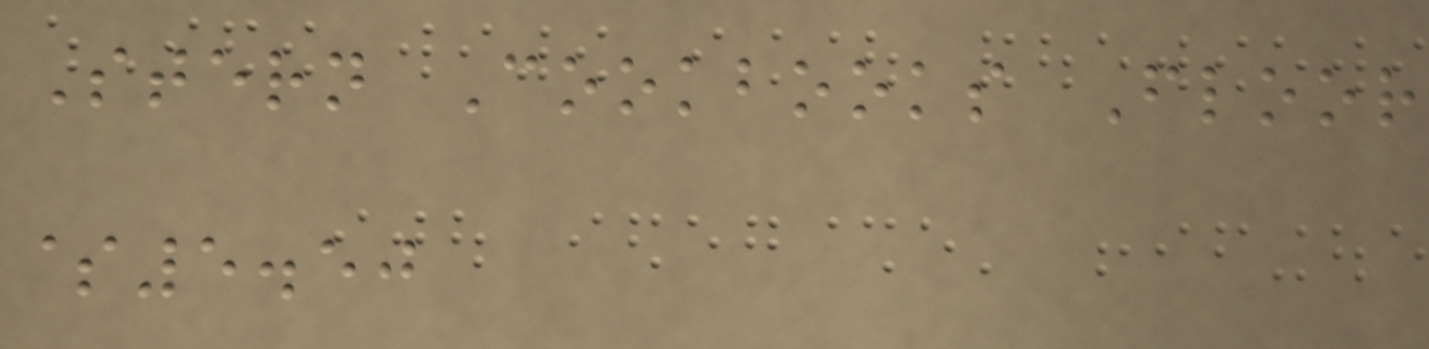Stern Cookbooks Floor
$5.50
